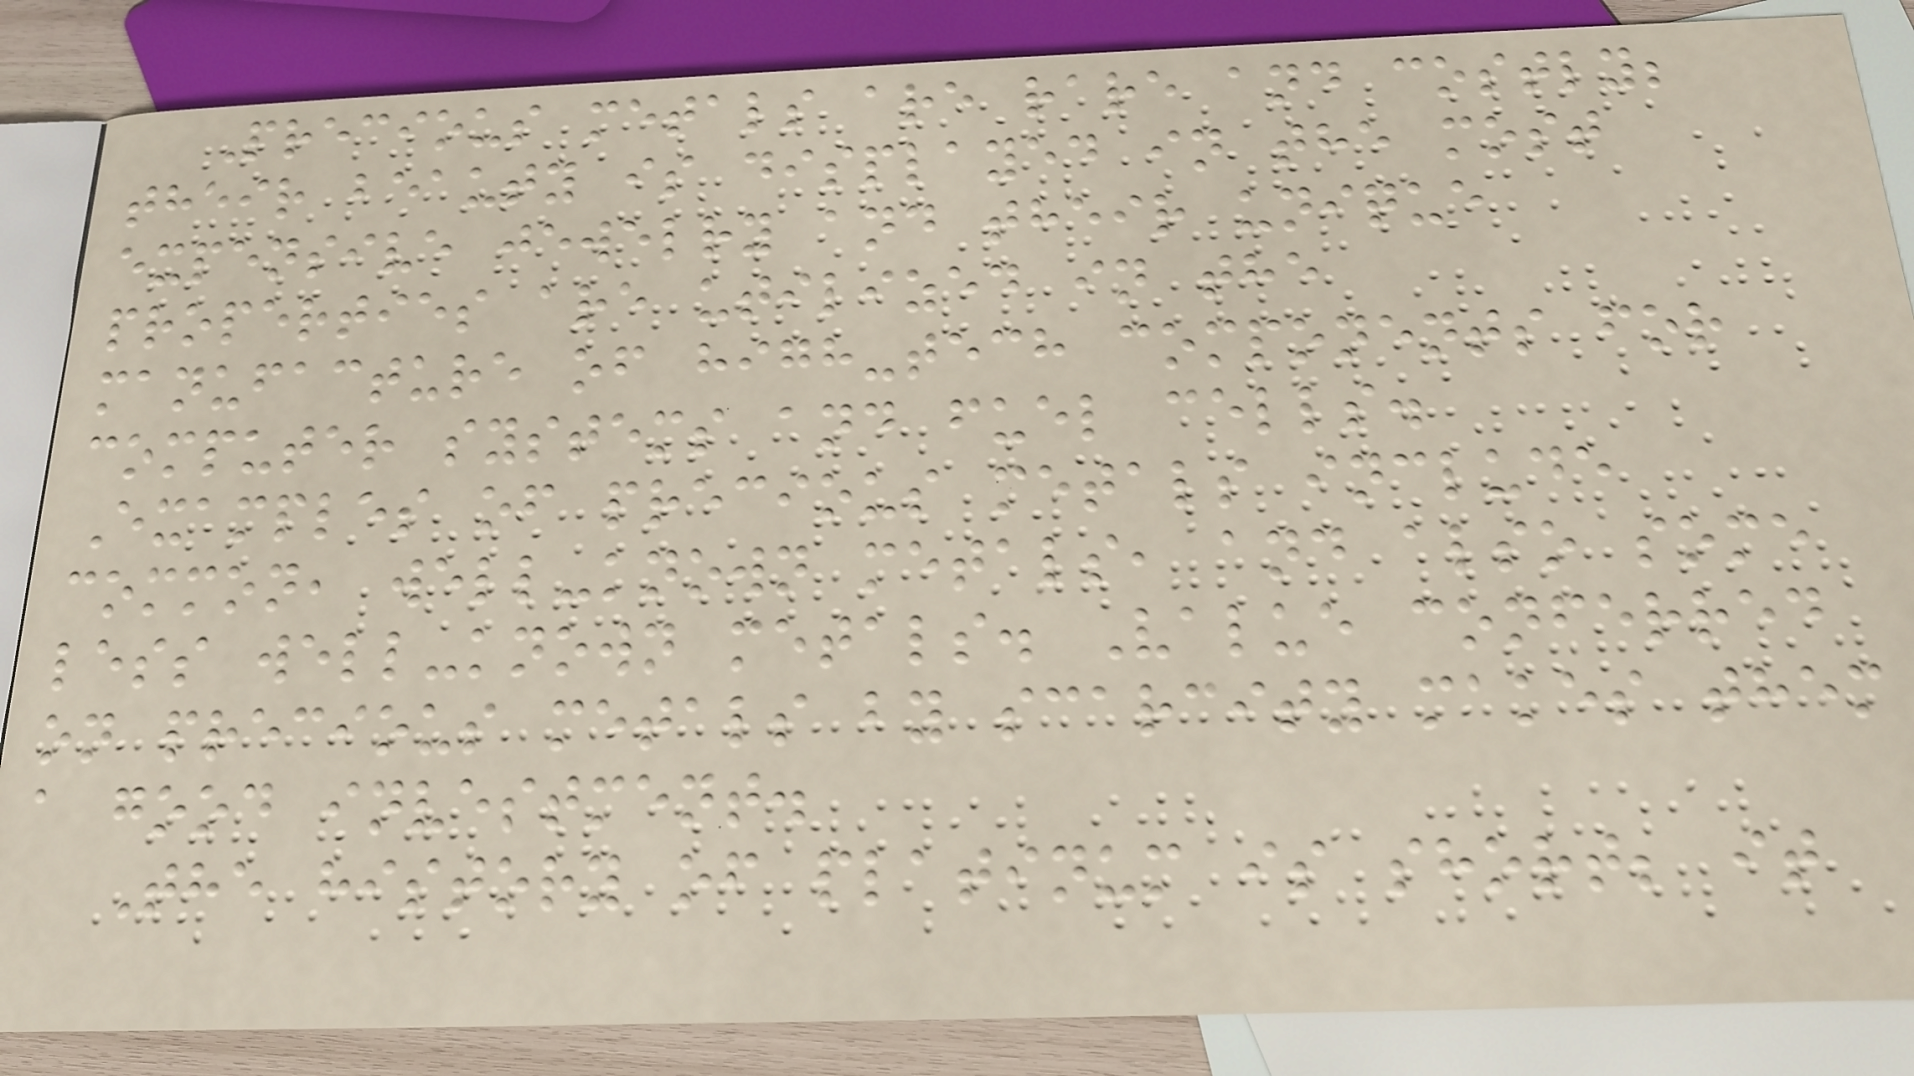Precious metals are rare and costly;
their beauty is displayed in the most
expensive jewelry and their unique
properties are utilized in the
manufacture of high-tech components for
computer systems and fuel cells.
Examples of precious metals include
common, well-known metals, and also some
less well-known metals. Value conferred
on precious metals by scarcity makes them
a good investment.
The history of platinum is short; it
